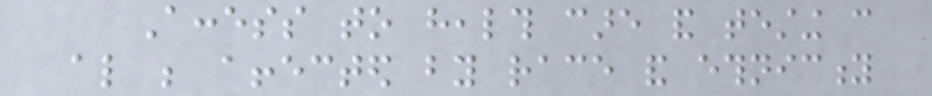Access to health care and testing can
also be affected by race and ethnicity
